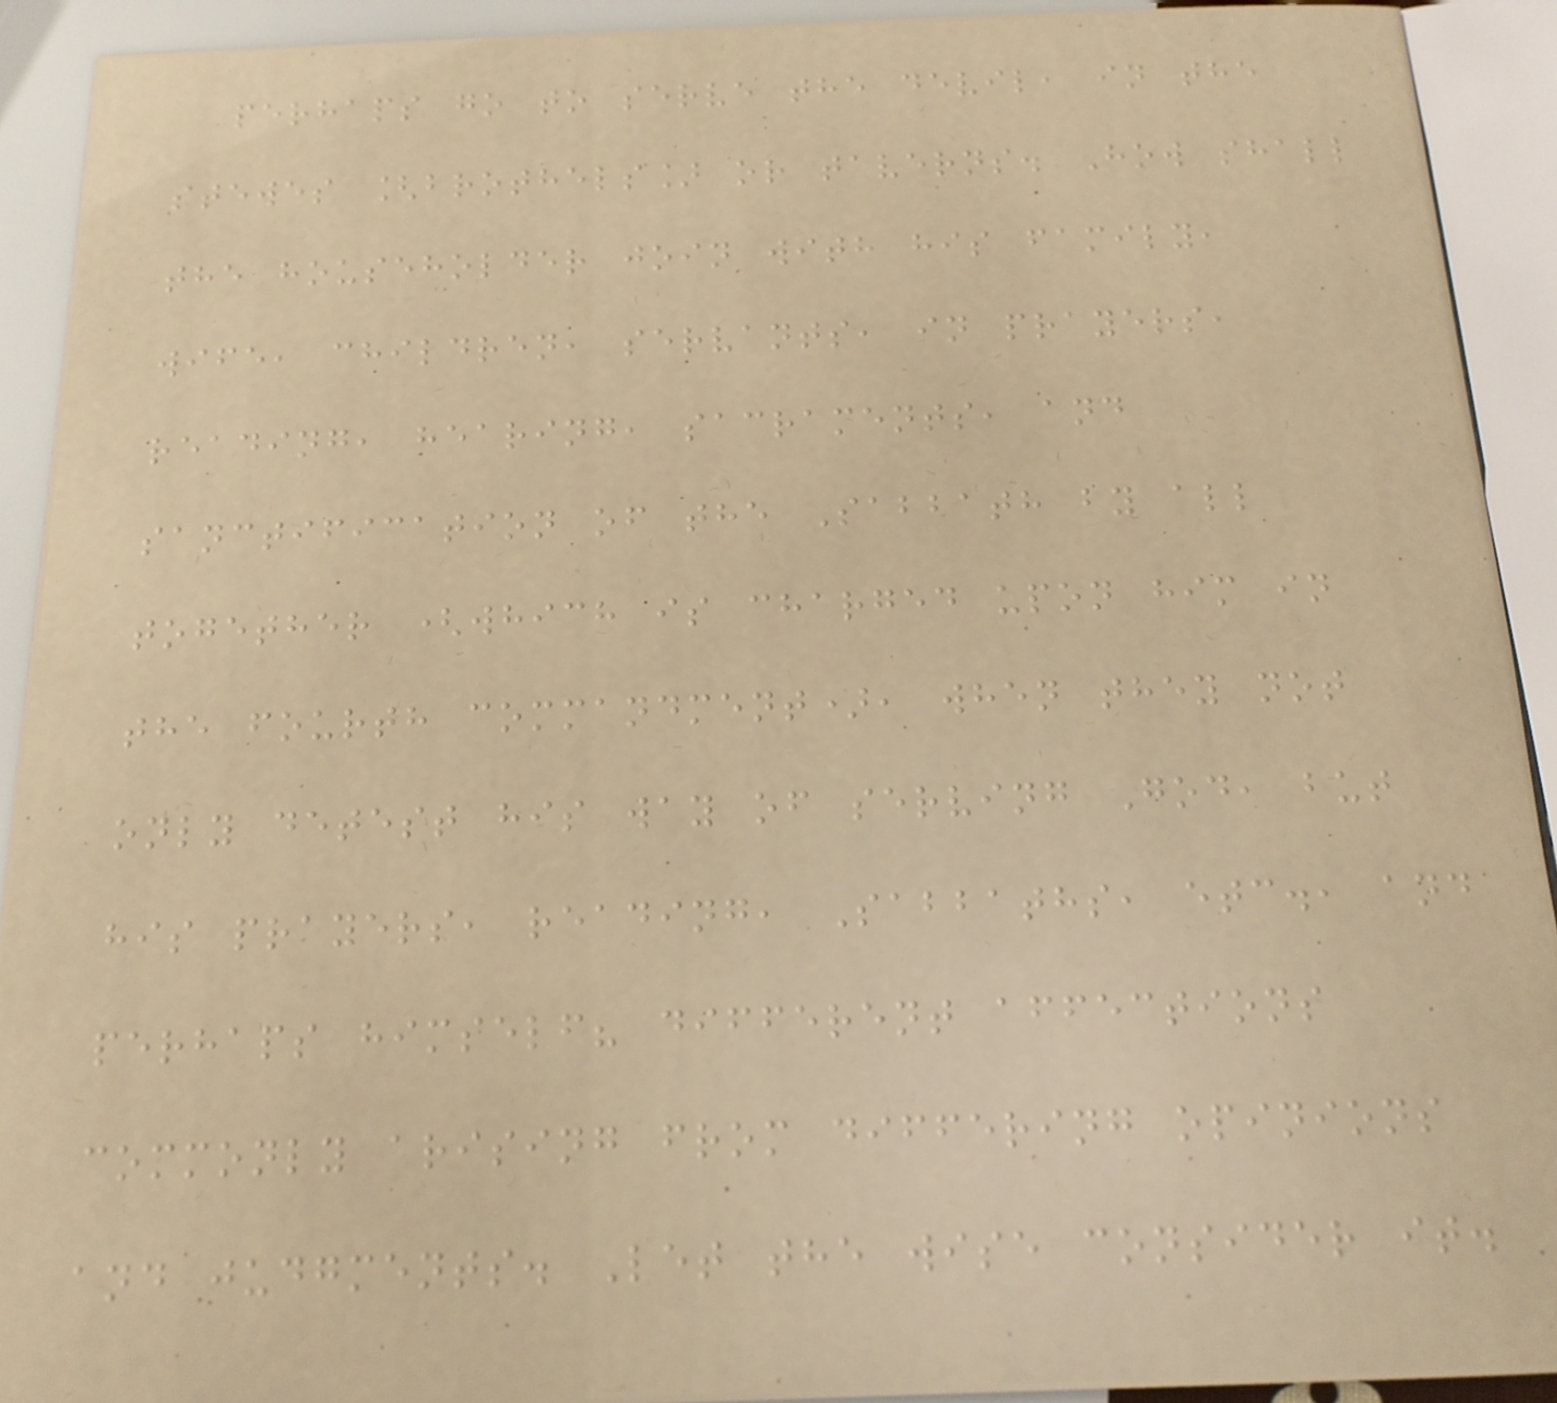perhaps go to serve the devil, in the
stewes [brothels] or taverns. How shall
the householder join with his family,
wife, children, servants, in prayers,
reading, hearing, sacraments, and
sanctification of the Sabbath by all
together (which is charged upon him in
the fourth commandment), when they not
only detest his way of serving God, but
his prayers, reading, Sabbaths, etc., and
perhaps himself? different affections
commonly arising from differing opinions
and judgments. Let the wise consider it.
